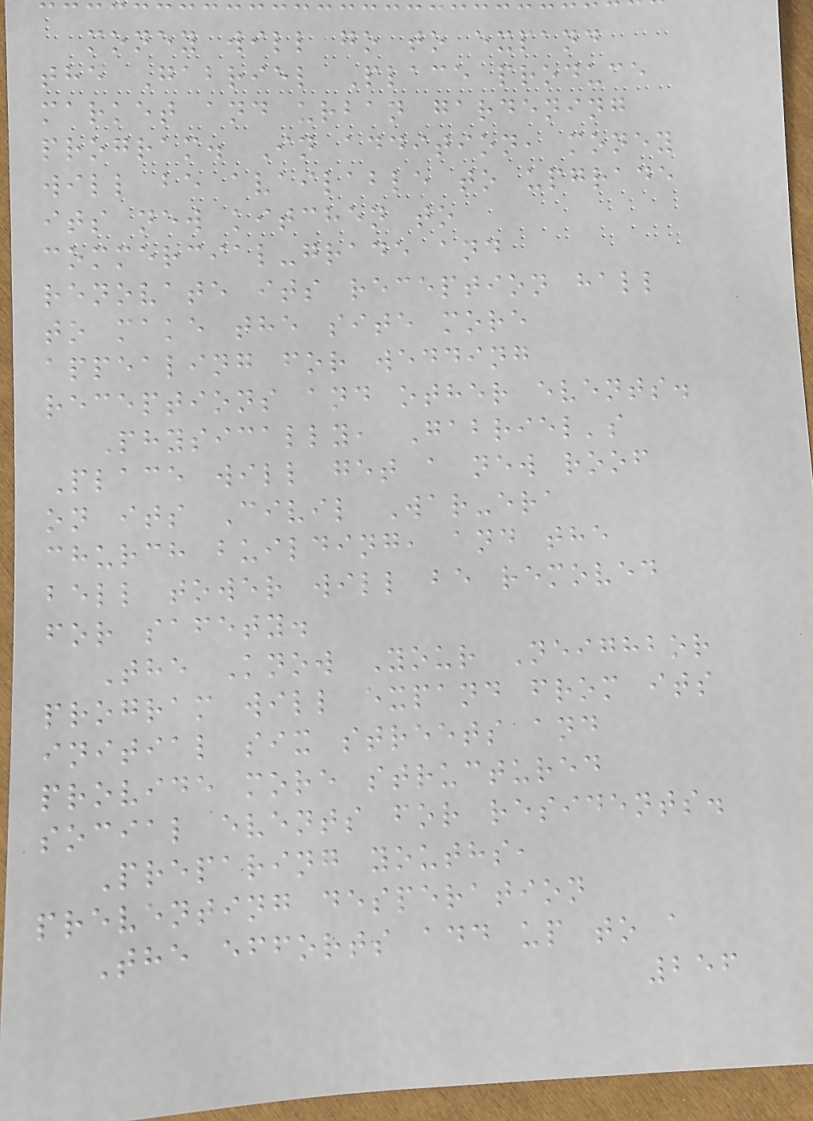money will go to expand
the Gabriel Place produce
market and urban gardening
program. In addition, money
will be available to upgrade
its new kitchen to
commercial-grade and
renovate its reception hall
to make the site more
appealing for wedding
receptions and other events.
Physically, Gabriel's
Place will get a new roof
on its Civil War-era
church building, and the
bell tower will be removed
for safety.
The Know Your Neighbor
program will expand from its
initial six streets and
provide more structured
social events for residents.
Preparing youths,
preventing desperation
The efforts add up to a
256
